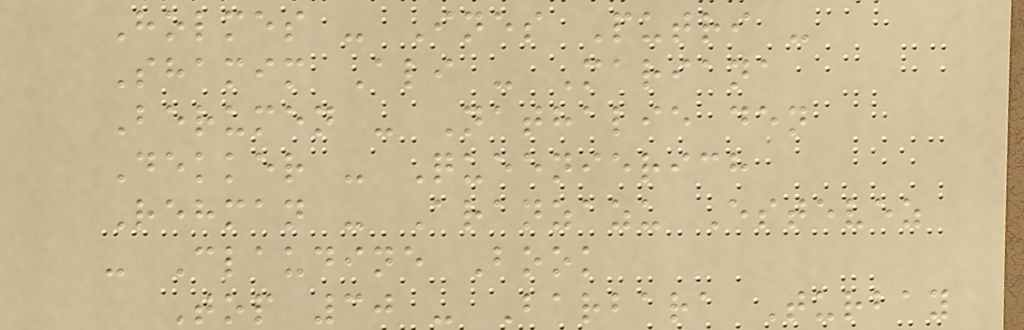Holmes - Ines Putri -
Shamim Ali - Mariana
Berumen - Nathalie den
Dekker - Queenierich
Rehman - Aranzazu Estevez
- Claudine Book
Top 30 - Barbara Turbay
